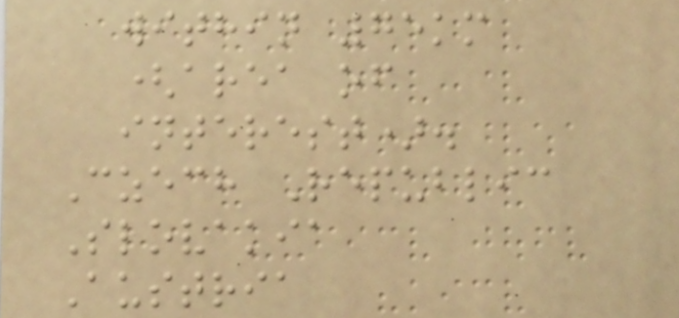within 75km
(area of
interest).
Czech Republic
Slovakia
Austria
